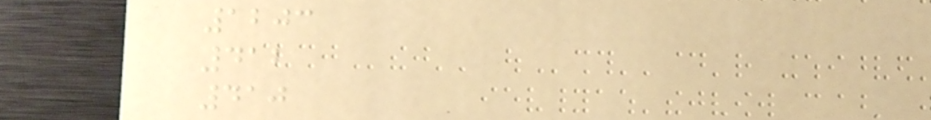1203
412
410
